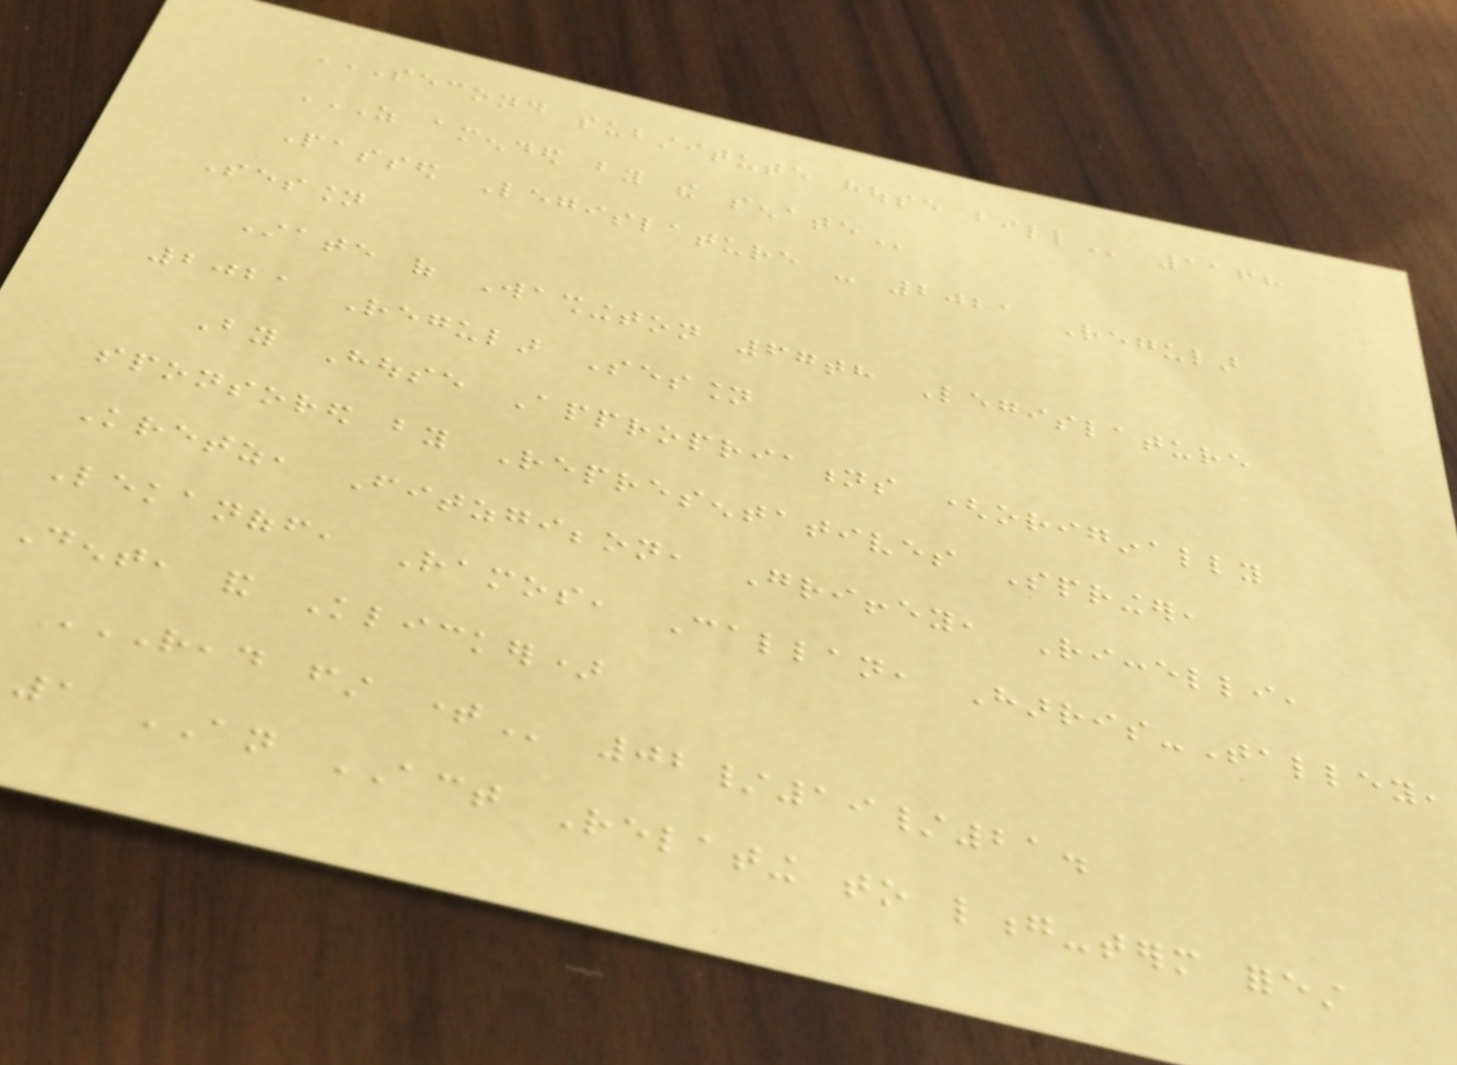SECOND SUBSTITUTE HOUSE BILL 1168
AS AMENDED BY THE SENATE
Passed Legislature - 2021 Regular
Session
State of Washington 67th Legislature
2021 Regular Session
By House Appropriations (originally
sponsored by Representatives Springer,
Kretz, Fitzgibbon, Griffey, Riccelli,
Lekanoff, Ramos, Callan, Harris-Talley,
Dent, and Klicker)
READ FIRST TIME 02/19/21.
1 AN ACT Relating to long-term forest
